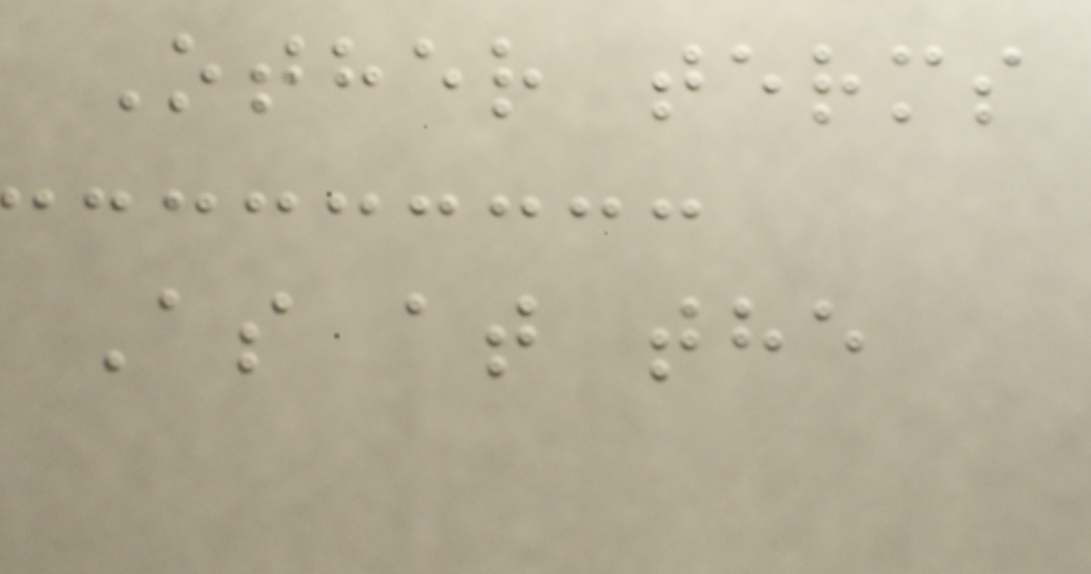Other terms
As at the
